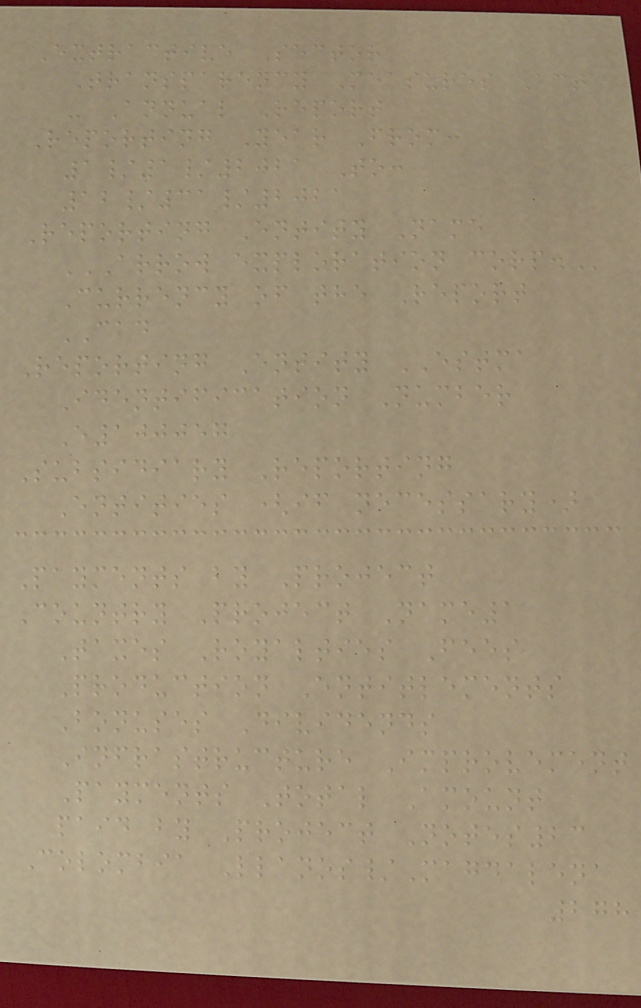Extractive Sector
Transparency Measures Act
- Annual Report
Reporting Year From:
1/1/2021 To:
12/31/2021
Reporting Entity Name
ARROW EXPLORATION CORP.
Currency of the Report
CAD
Reporting Entity ESTMA
Identification Number
E100057
Subsidiary Reporting
Entities (if necessary)
Payments by Project
Country Project Name1
Taxes Royalties Fees
Production Entitlements
Bonuses Dividends
Infrastructure Improvement
Payments Total Amount
paid by Project Notes23
Colombia Llanos/Magdalena
278
